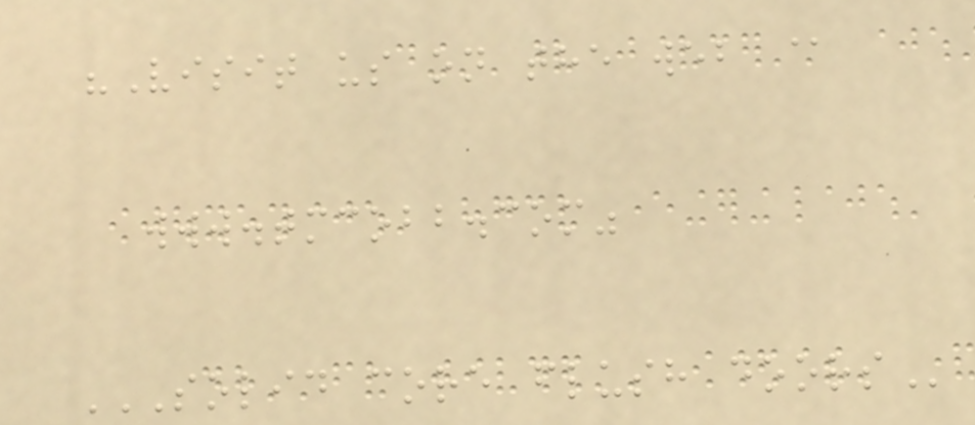"Visit us on the web @
www.tmcobb.com"
SOLID CORE FLUSH DOORS
